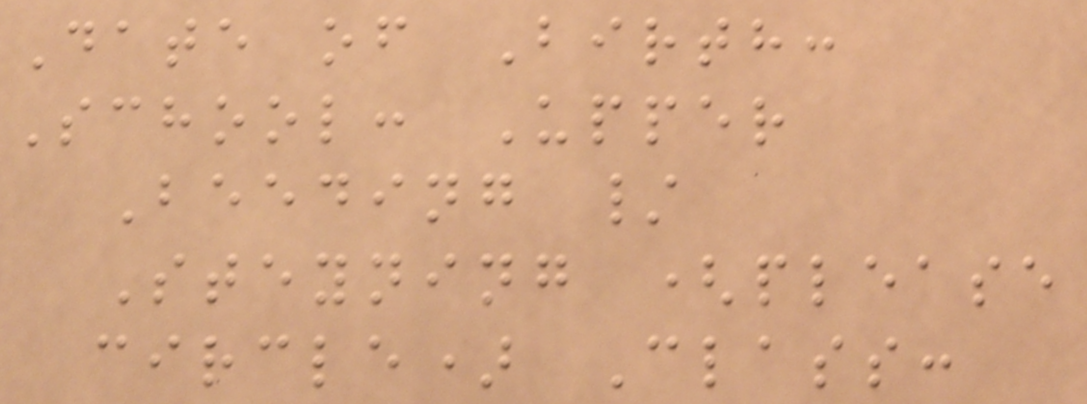Date of Birth:
School: Upper
Beeding /
Steyning (please
circle) Class:
